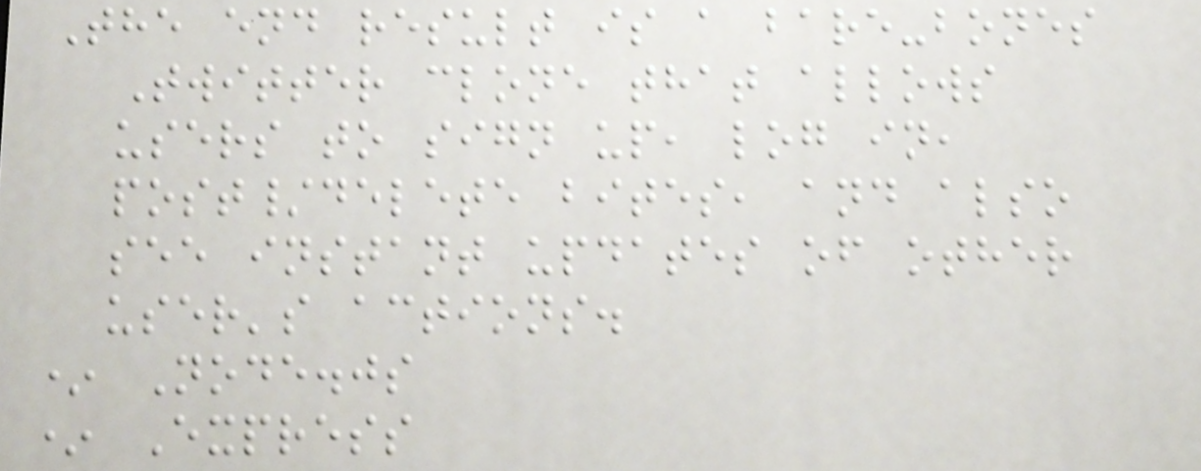The end result is a bare-bones
Twitter clone that allows
users to sign up, log in,
post/delete bites, and also
see instant updates of other
user's actions.
* Node.js
* Express
